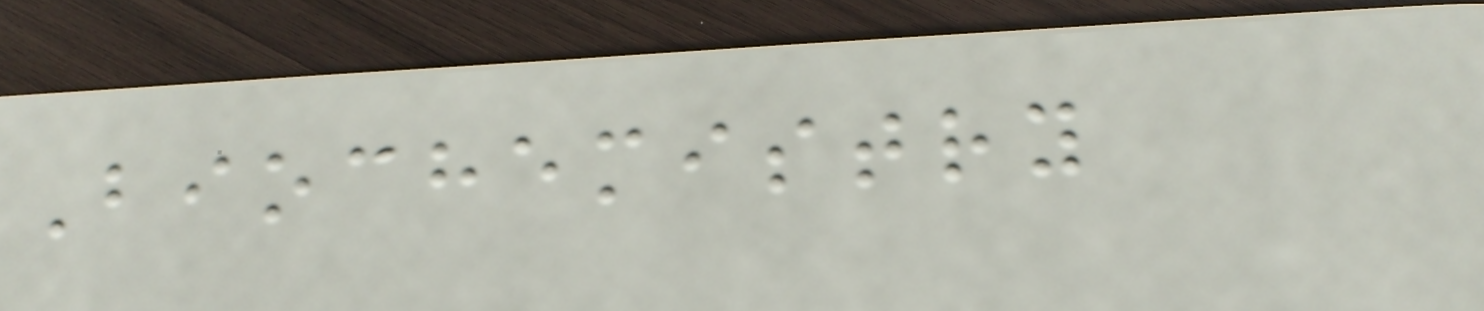Biochemistry
